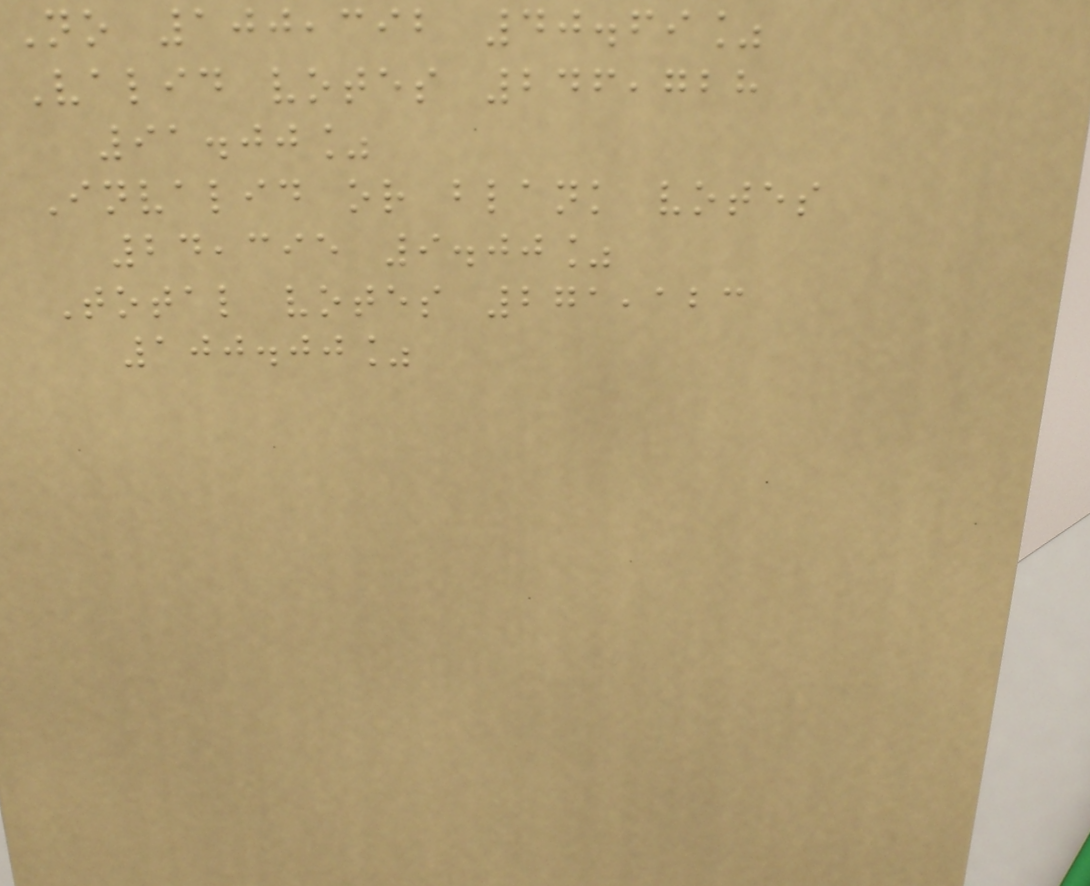No 100,392 40.69%
Valid votes 246,728
91.00%
Invalid or blank votes
24,395 9.00%
Total votes 271,123
100.00%
